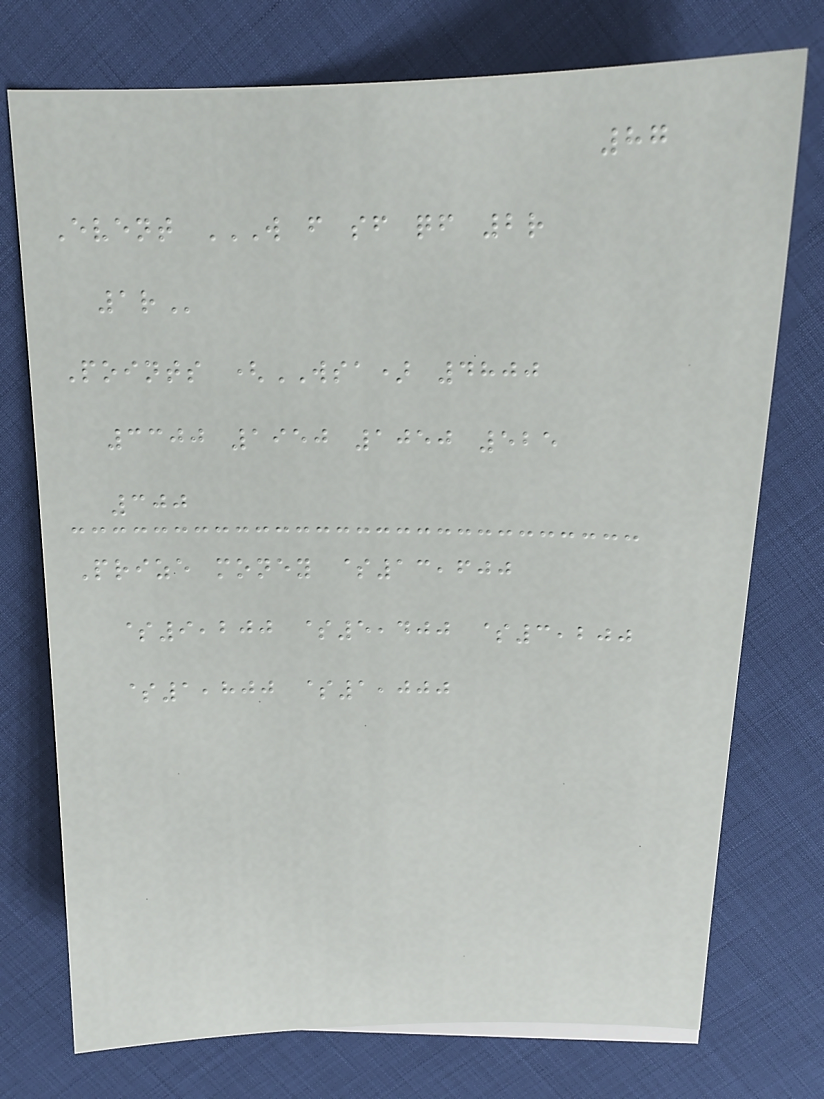87
Event W F SF QF 2R
1R
Points (WSA) 4800
3300 1950 1050 525
300
Prize money $13,600
$9,200 $5,400 $3,200
$1,800 $1,000
